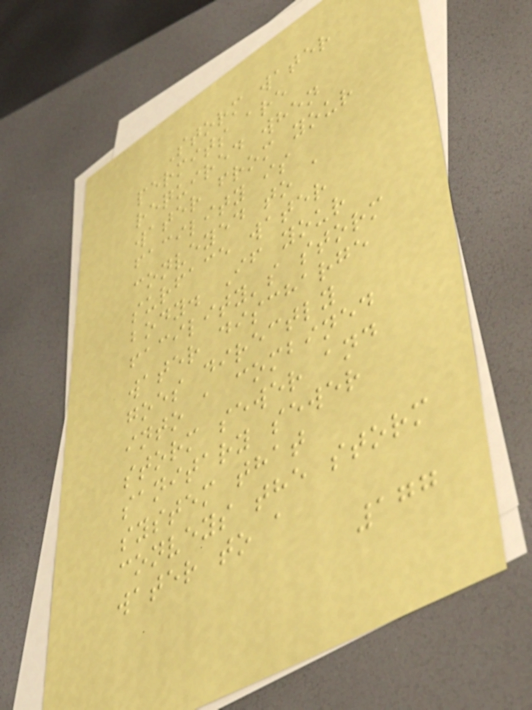Storm water
permits are
required when
water from your
facility is
conveyed to a
surface water
body. If your
facility's storm
water discharge
goes directly
into a combined
storm sewer and
sanitary sewer
system that
conveys the storm
water to a
177
